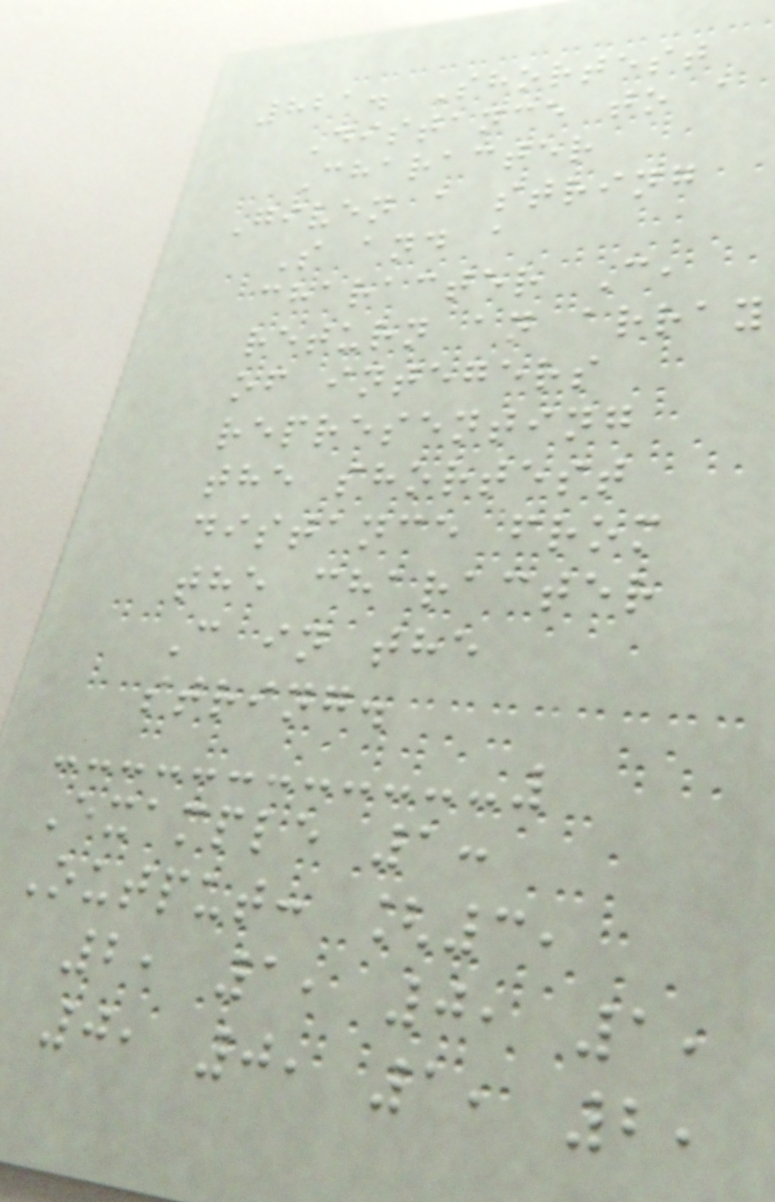821. Shortest
Distance to a
Character
Given a string
S and a
character C,
return an array
of integers
representing
the shortest
distance from
the character
C in the
string.
Example 1:
Output: [3,
2, 1, 0, 1,
0, 0, 1, 2,
